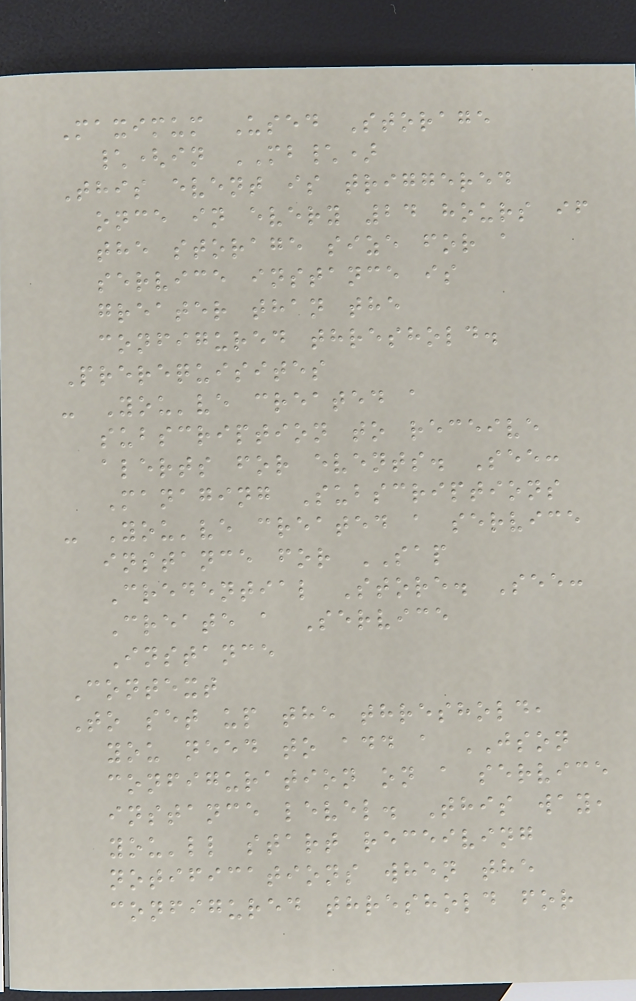Maximum Used Storage
\(in MB\)
This event is triggered
once in every 24 hours if
the storage size for a
service instance is
greater than the
configured threshold.
Prerequisites
- You've created a
subscription to receive
alerts for events. See:
Managing Subscriptions
- You've created a service
instance for SAP
Credential Store. See:
Create a Service
Instance
Context
To set up the threshold,
you need to add a JSON
configuration on a service
instance level. This way,
you'll start receiving
notifications when the
configured threshold for
